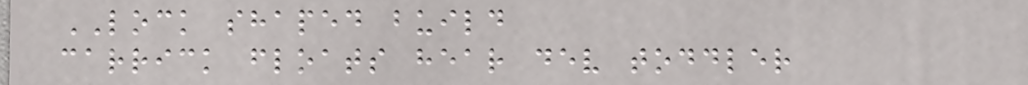LOCK shaped build
carrick floats hear dev toddler
